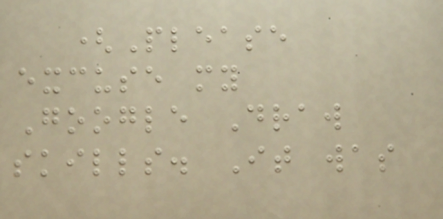(Please
excuse my
Google Draw
skills. It was
